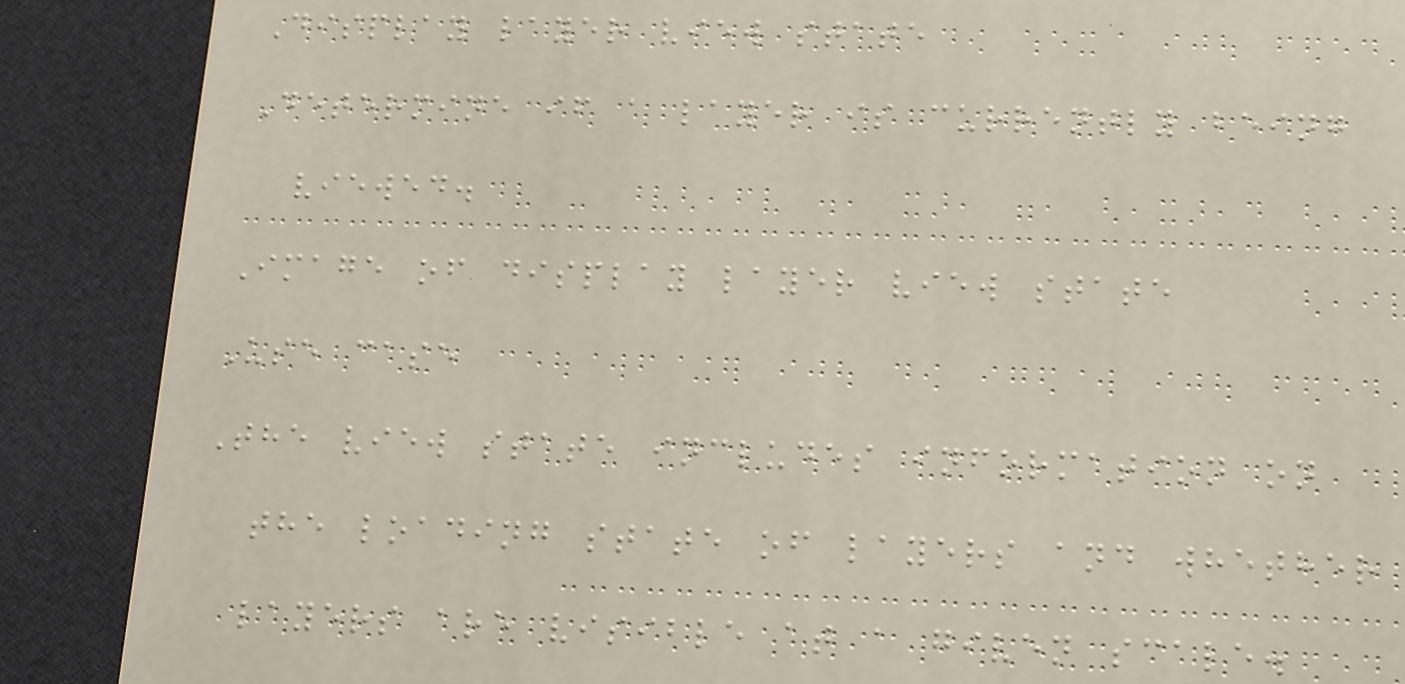Display layer view state
Determine if a layer is currently being
viewed.
Image of display layer view state
Use case
The view state includes information on
the loading state of layers and whether
layers are visible at a given scale.
